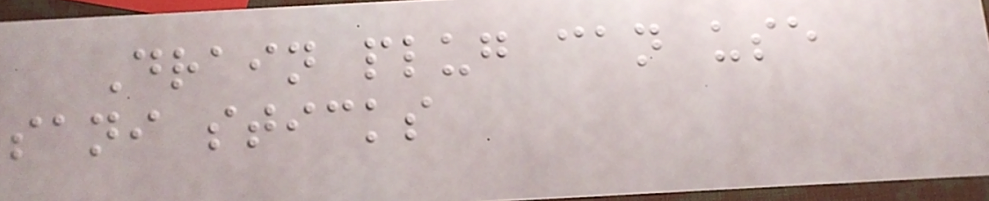Drain plug can use
sani sticks
